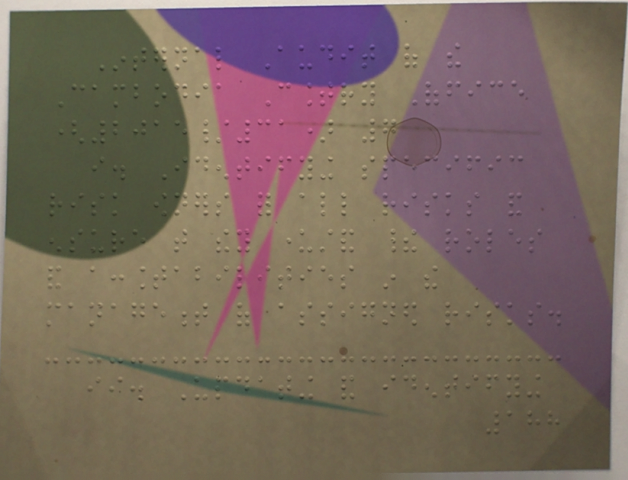Internal Audit of the
Cambodia Country Office
(2015/31) 7
i. Identifying specific
risk owners for all risks and
ensure that they understand their roles
and accountabilities in the
management of assigned risks.
ii. Updating and identifying
188
